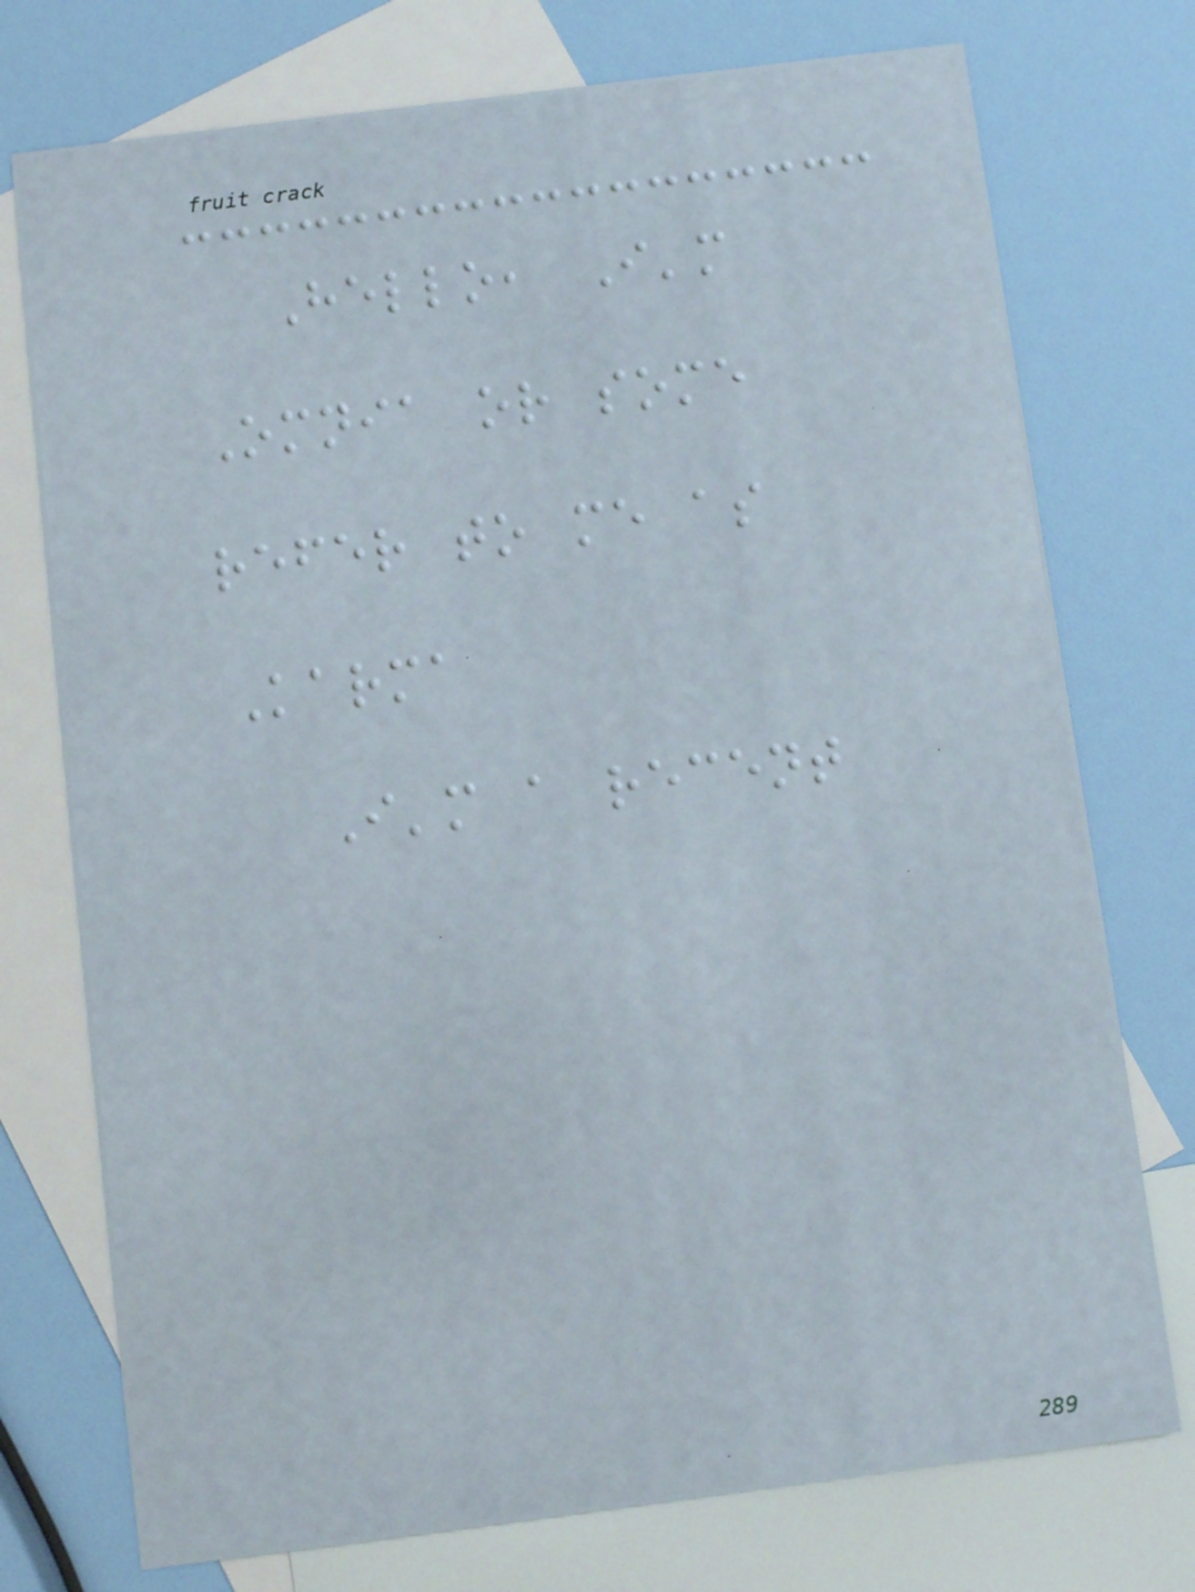Hello, I'm
Omnia or some
refer to me as
Karma
I'm a recent
